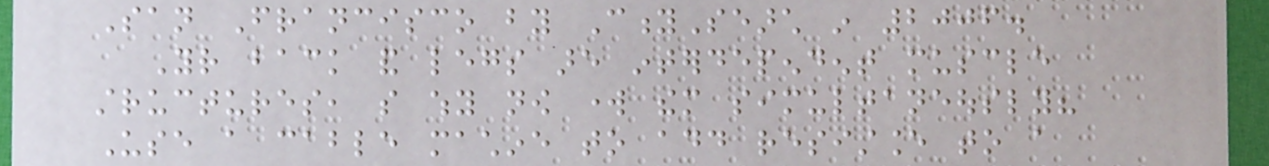San Francisco by CitySearch in 2006.
Your back and legs are interdependent muscle
structures, so why now work them simultaneously?
Use a cable machine to add resistance to a
